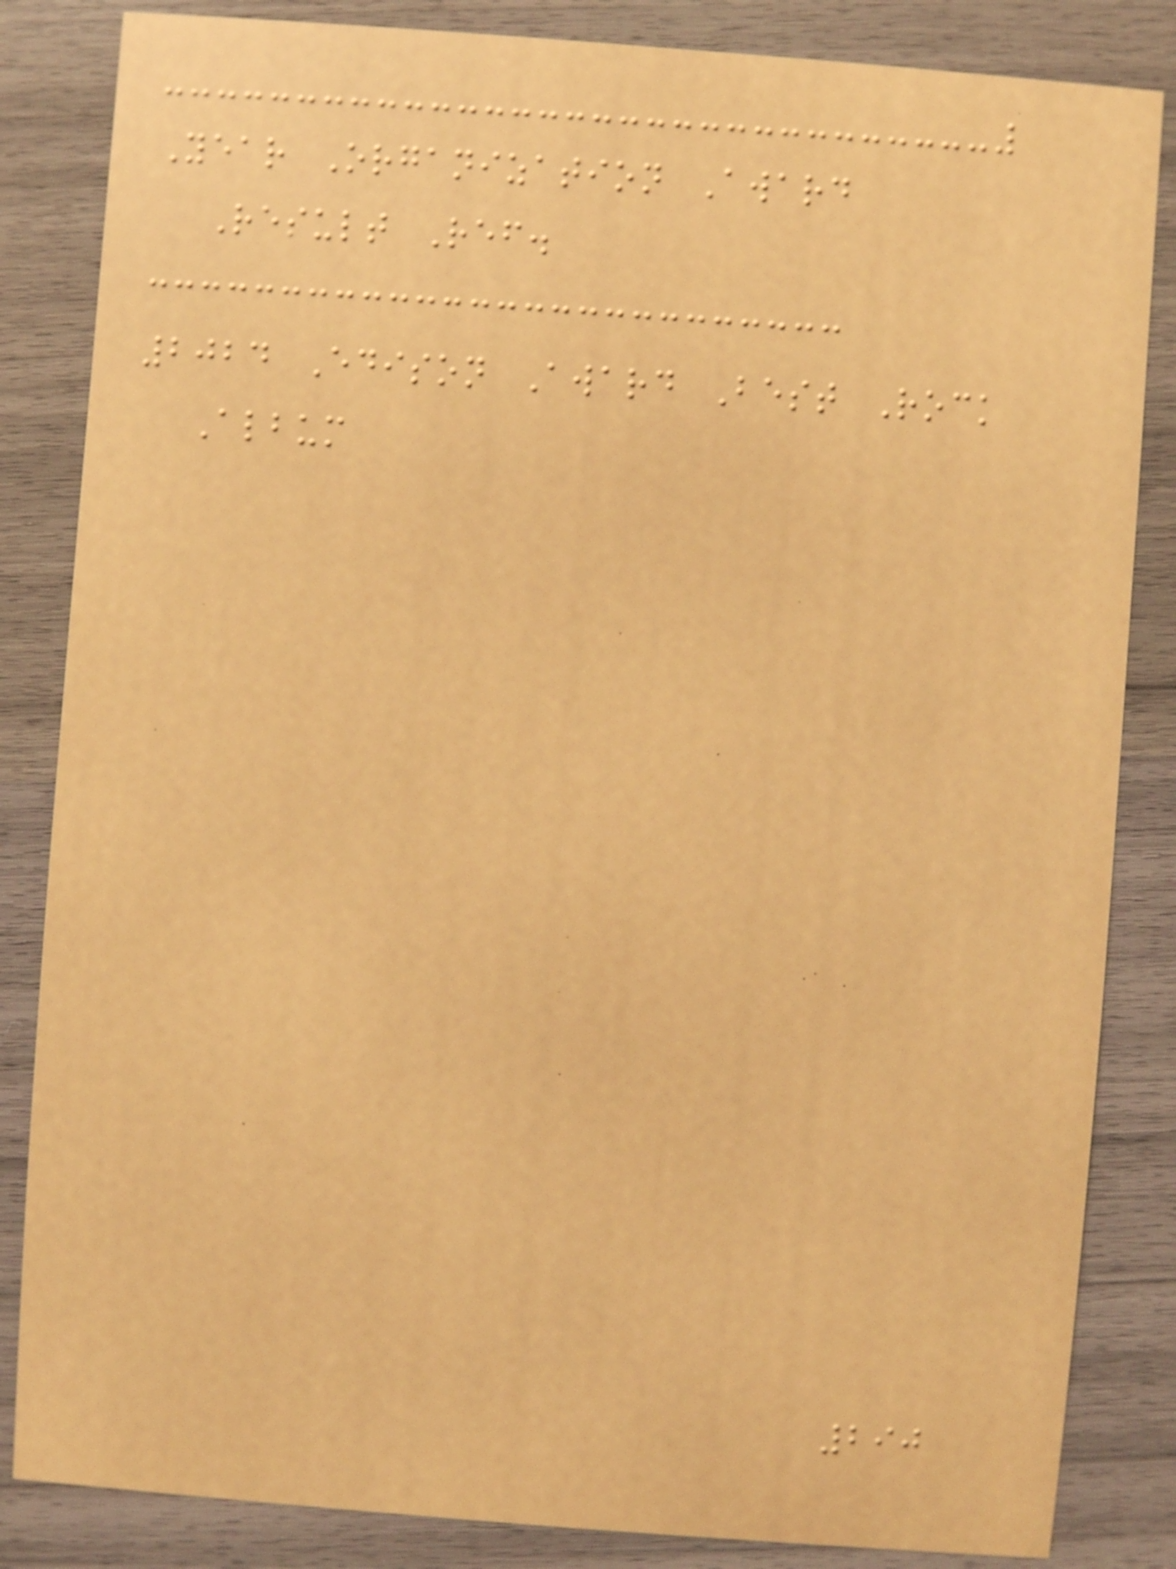Year Organization Award
Result Ref.
2024 Edison Award Best Rock
Album
290
